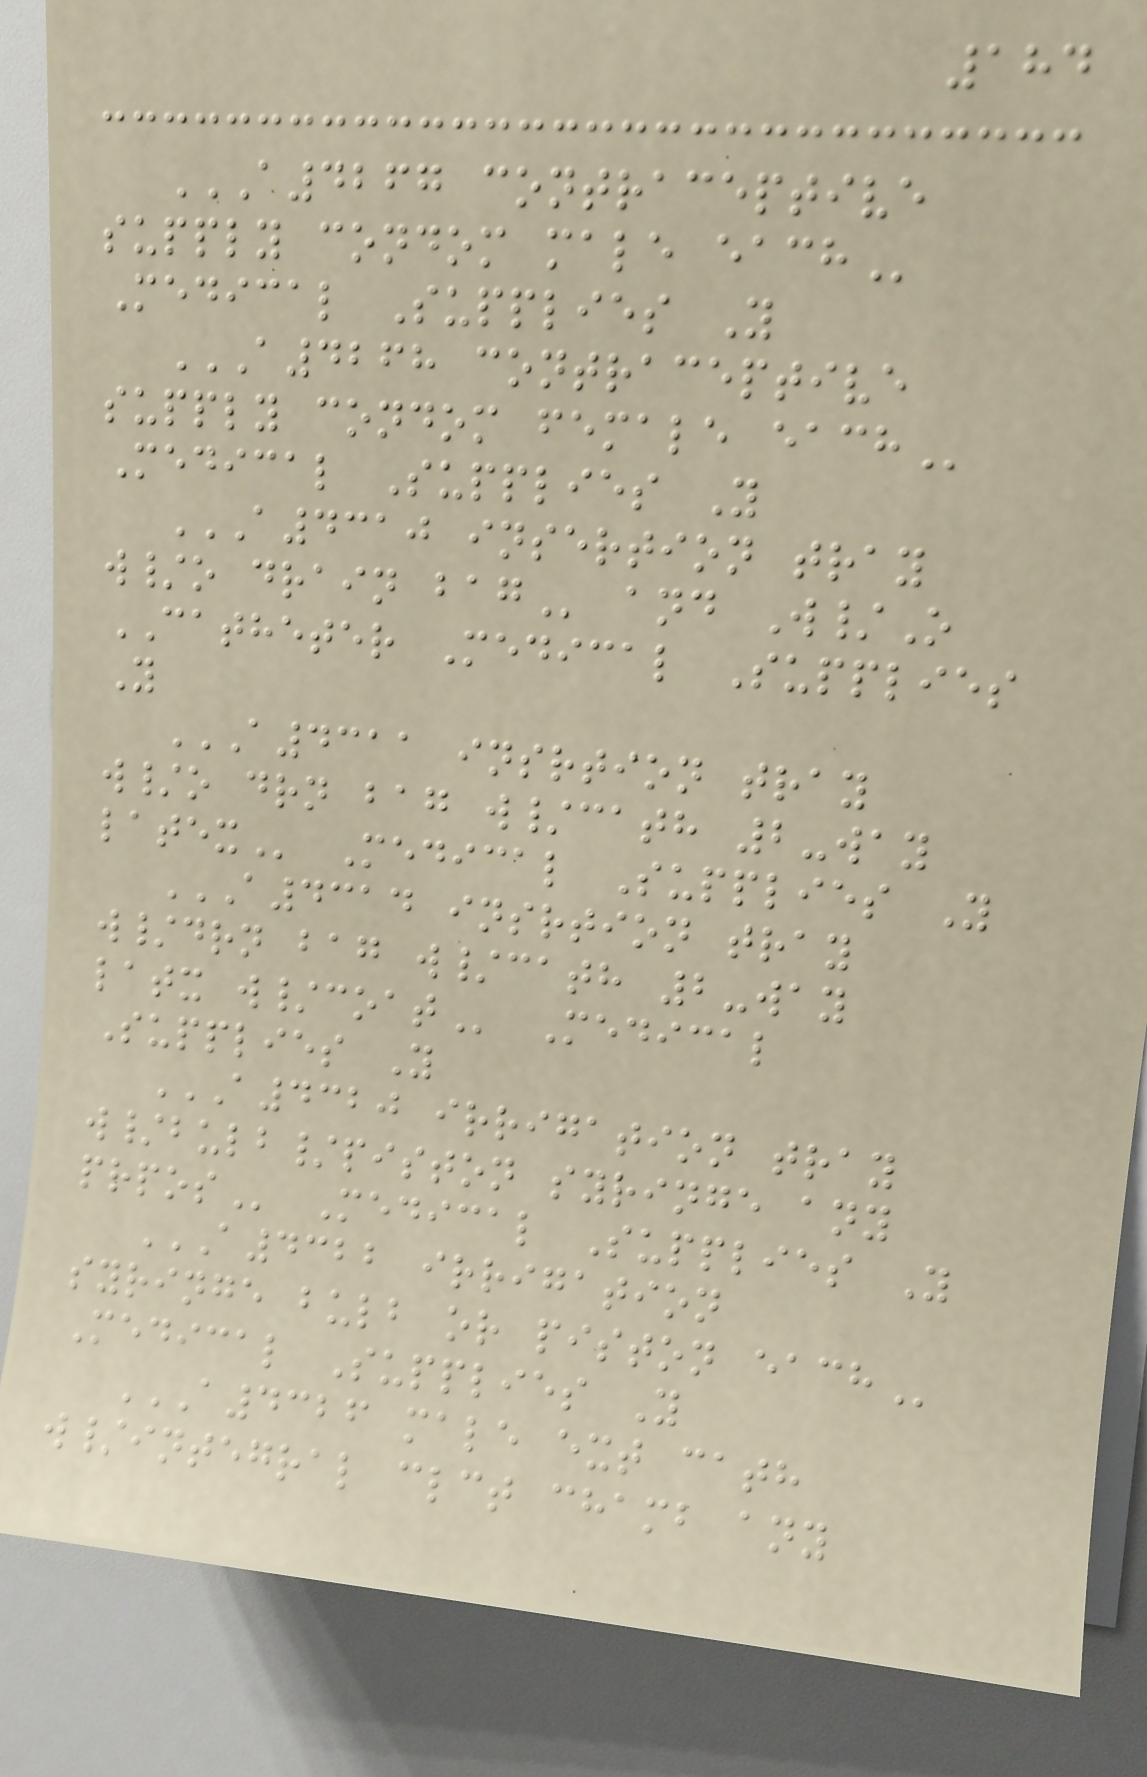184
A4267 CONTRACEPTIVE
SUPPLY CONDOM MALE EACH
Medical Supplies Y
A4268 CONTRACEPTIVE
SUPPLY CONDOM FEMALE EACH
Medical Supplies Y
A4310 INSERTION TRAY
W/O DRAIN BAG and W/O
CATHETER Medical Supplies
Y
A4311 INSRTION TRAY
W/O DRN BAG W/CATH 2-WAY
LATEX Medical Supplies Y
A4314 INSRTION TRAY
W/DRN BAG W/CATH 2-WAY
LATX W/COAT Medical
Supplies Y
A4320 IRRIGATION TRAY
W/BULB/PISTON SYRINGE ANY
PRPOS Medical Supplies Y
A4322 IRRIGATION
SYRINGE BULB OR PISTON EACH
Medical Supplies Y
A4326 MALE EXT CATH
W/INTEGRAL CLCT CHAMB ANY
